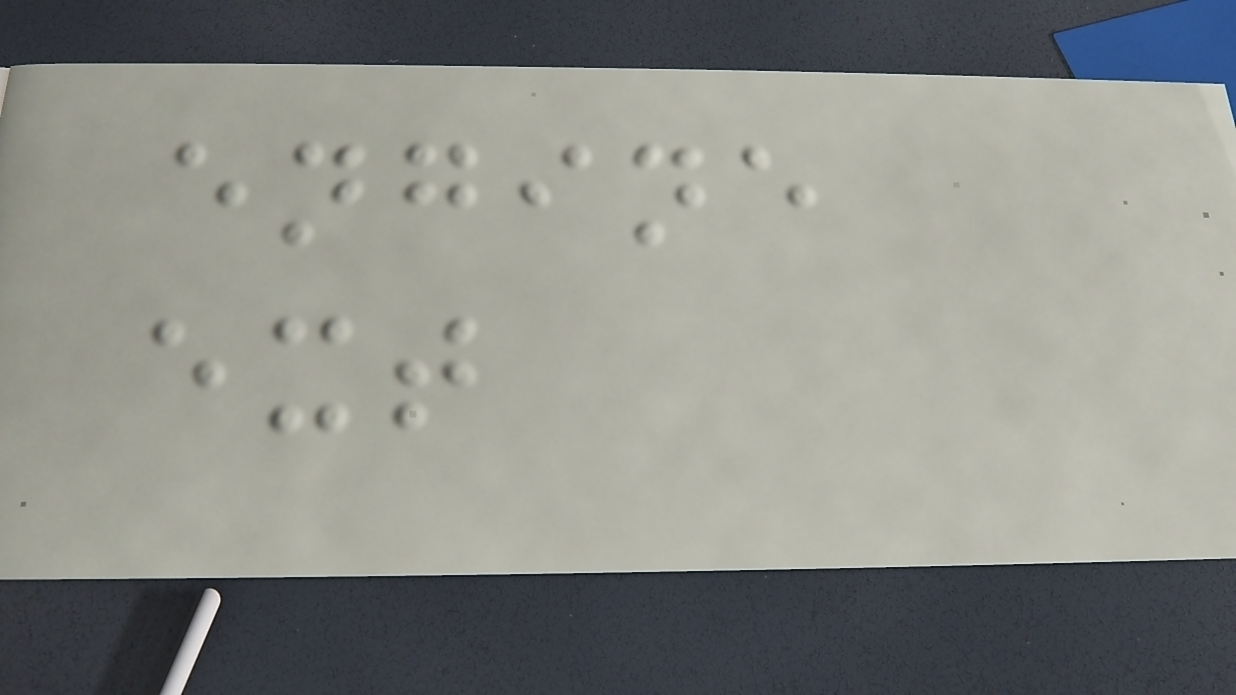engine
ext
